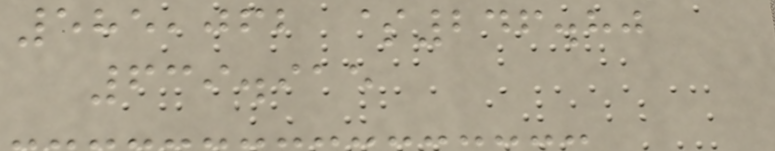585,062 $246.80
639.915
